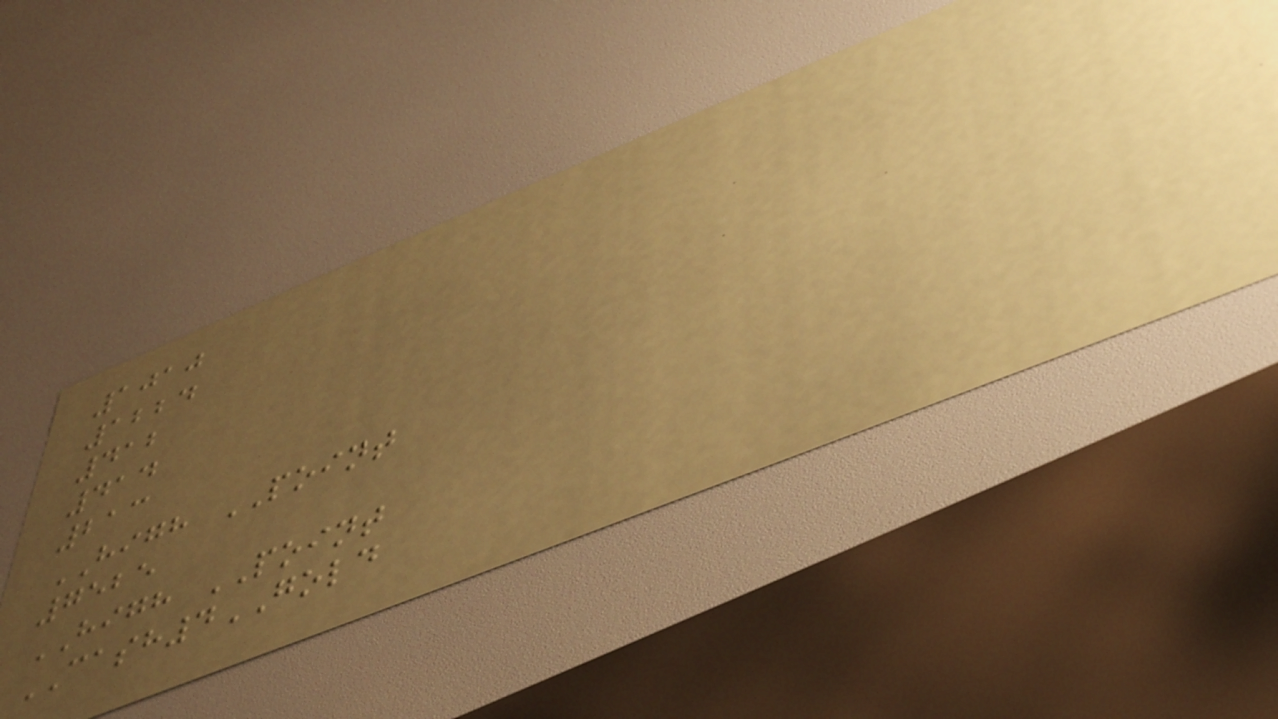1010
1224
412
414
213
HIGH POINT
7525
HIGH POINT
CASH4GOLD
